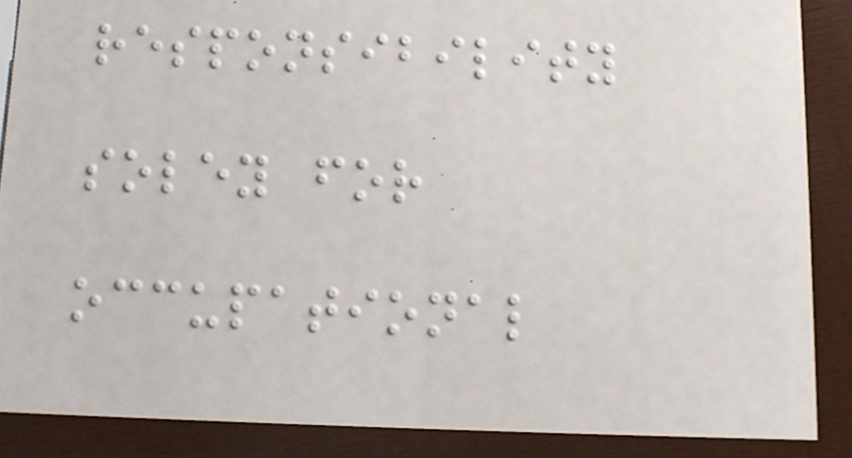responsibility
soley for
occupational
